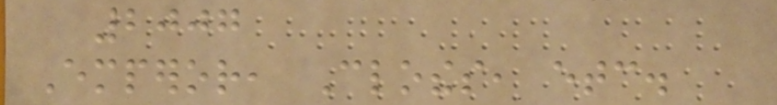2007
Emperor, Clothes, etc.
